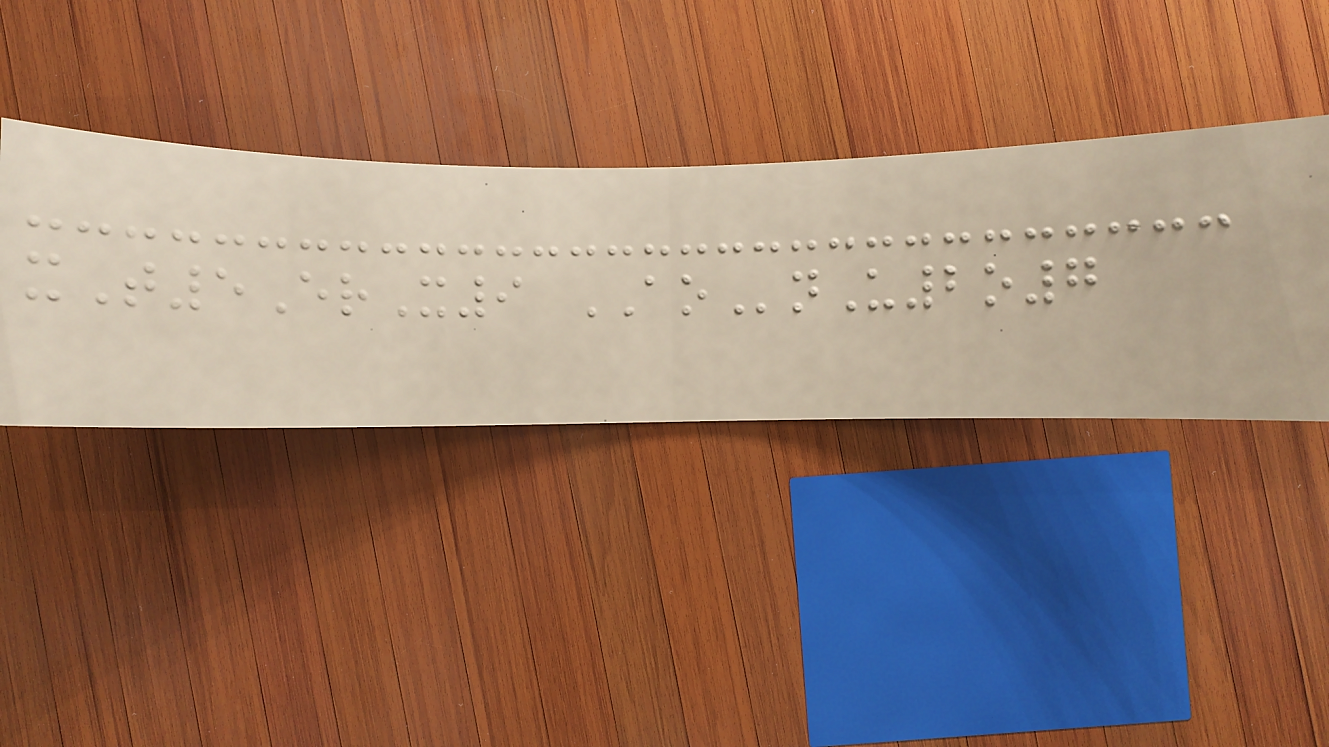xT5ErX9 AOnU2o7
